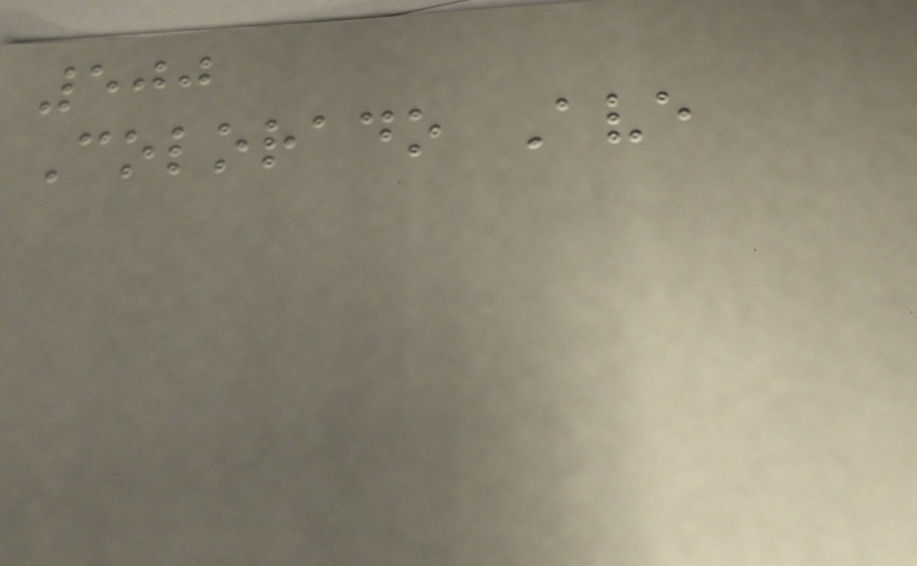500
Colorado Ave
